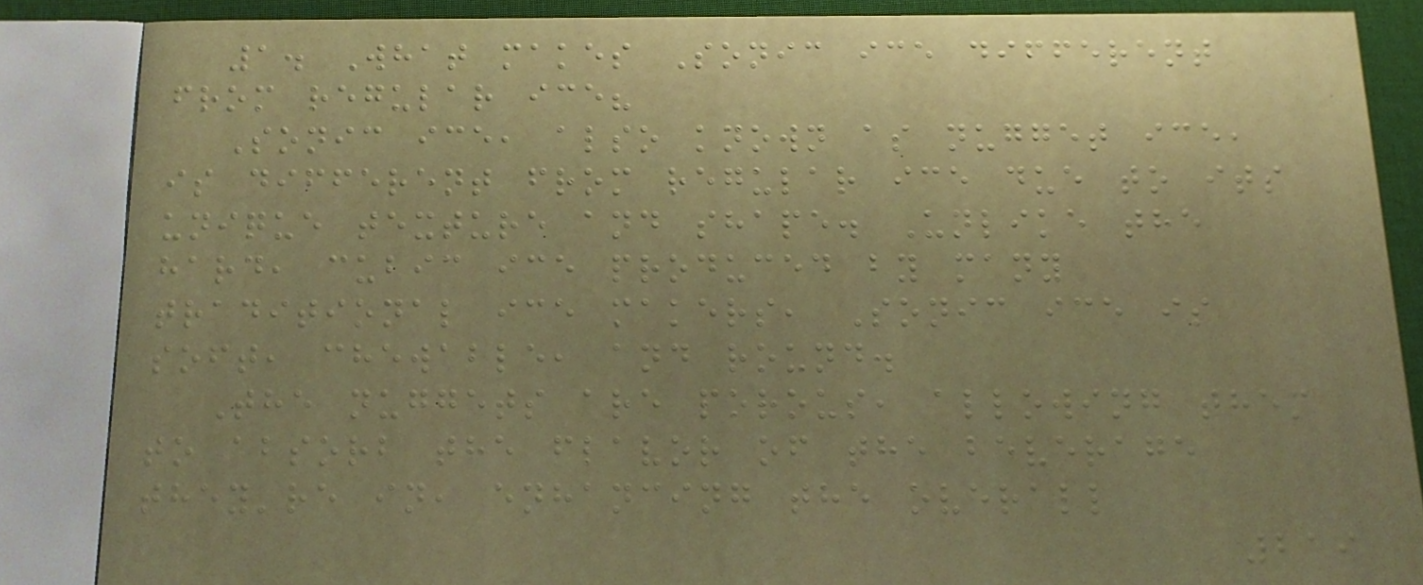1. What makes Sonic ice different
from regular ice?
Sonic ice, also known as nugget ice,
is different from regular ice due to its
unique texture and shape. Unlike the
hard, cubic ice produced by many
traditional ice makers, Sonic ice is
soft, chewable, and round.
The nuggets are porous, allowing them
to absorb the flavor of the beverage
they're in, enhancing the overall
219
